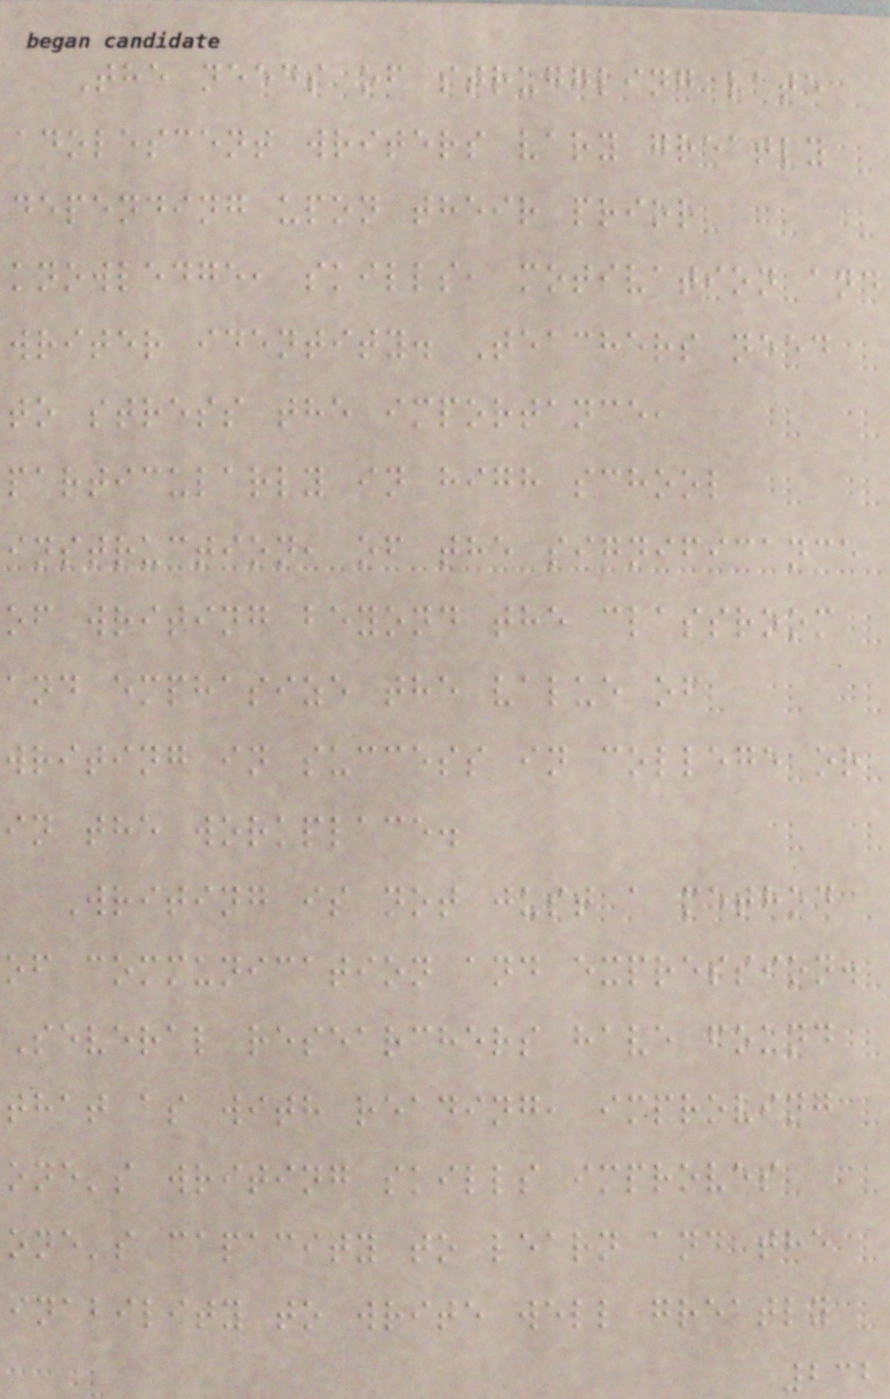The needs of struggling late
adolescent writers vary greatly
depending upon their prior
knowledge, skills, motivation and
writer identity. Teachers need
to stress the importance,
particularly in high school
instruction, of the significance
of writing beyond the classroom
and emphasize the value of
writing in success in college or
in the workplace.
Writing is not just a method
of communication and expression.
Several researchers have found
that as with reading, improving
one's writing skills improves
one's capacity to learn and the
inability to write well greatly
232
